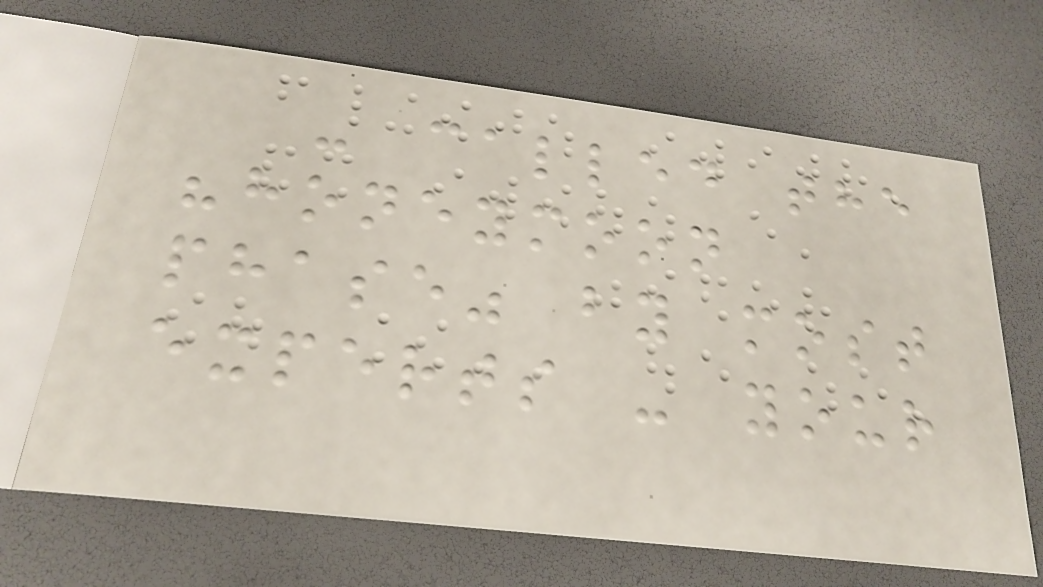- called the
"honeymoon
phase" by most
experts - your
